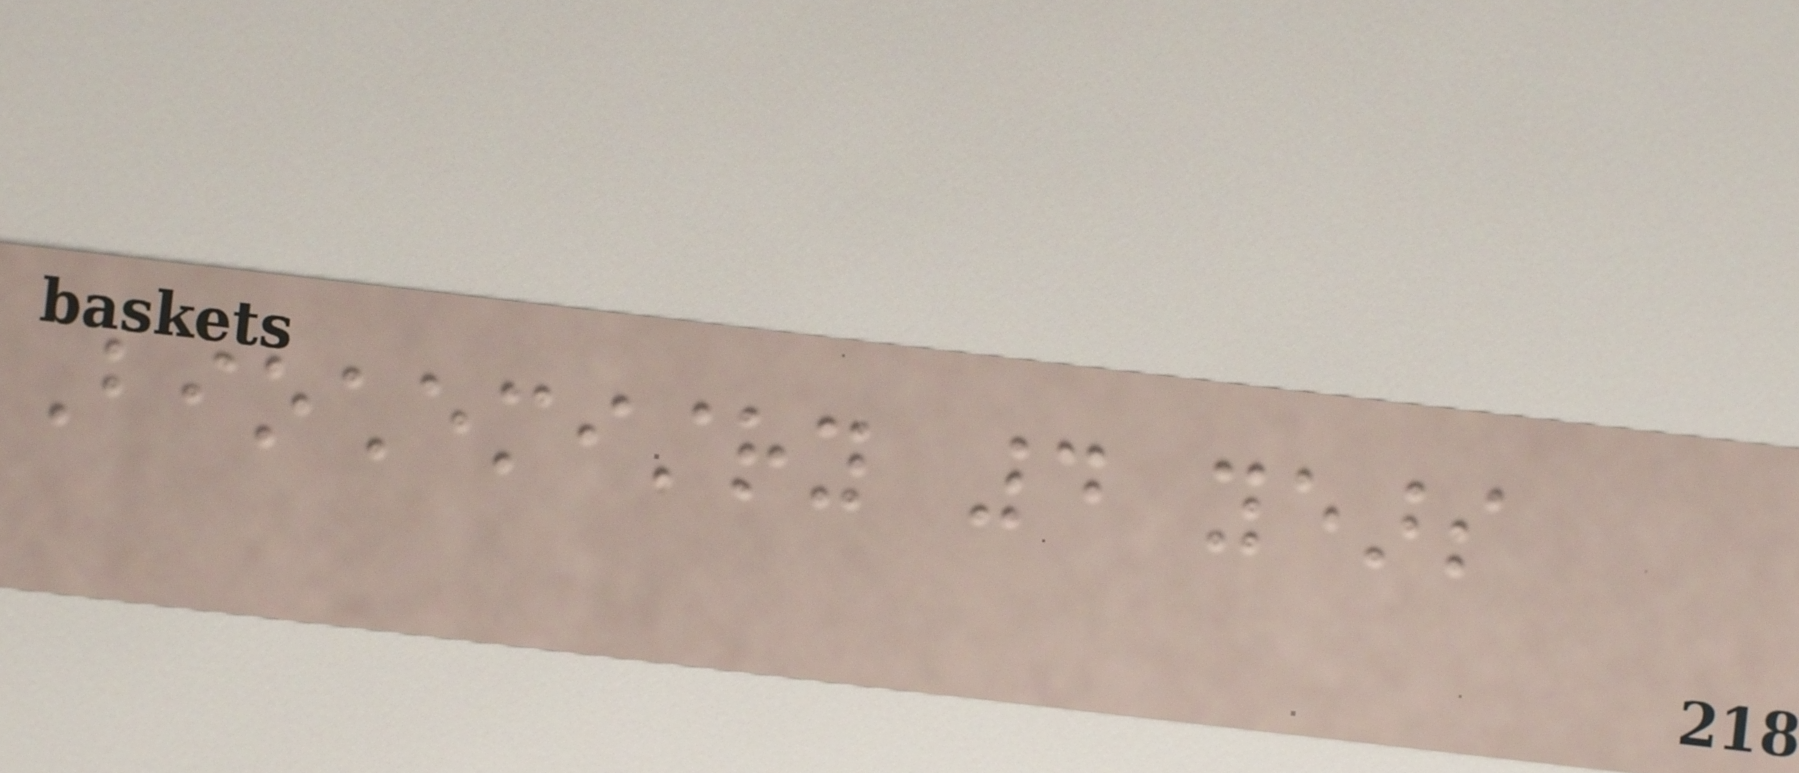Biochemistry 4 years
